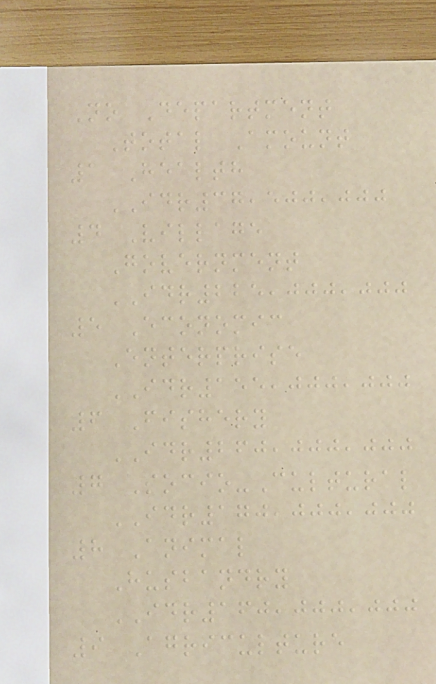No Department
Total Amount
1 Health
IDR37,500,000
4 Village
Government
IDR225,000,000
5 Economic
Enterprise
IDR155,000,000
6 Fishery
IDR260,000,000
7 Socio-Cultural
IDR170,000,000
8 Animal
Husbandry
IDR160,000,000
9 Agriculture
